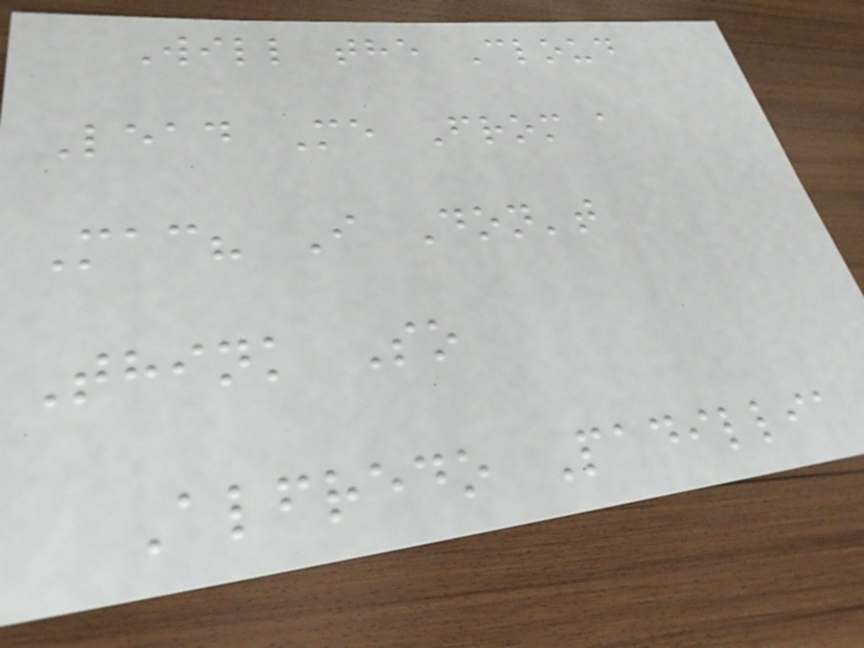Will the Cloud
Lead Me From a
Mac? I Don't
Think So
Alfredo Padillia
